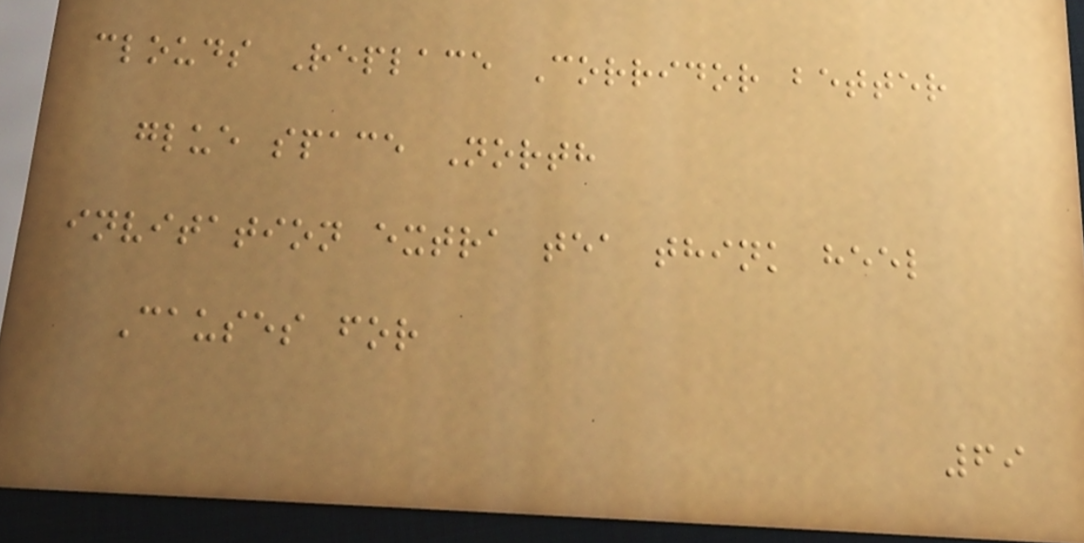clouds Replace Corridor better
glue space North
invitation extra tea think heel
Causes for
69
